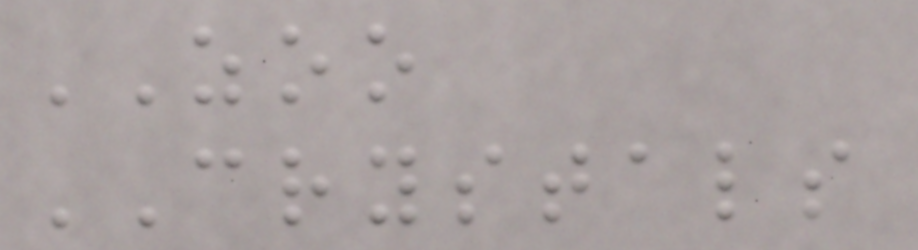ZOO
CRYSTALS
